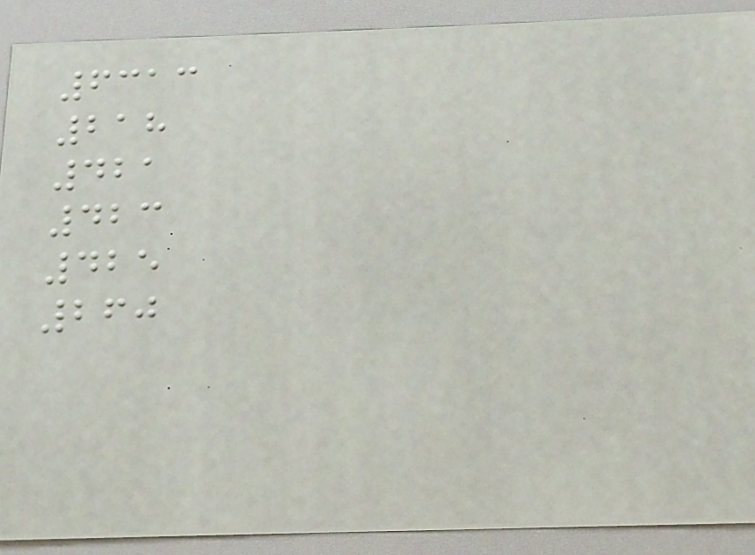6313
218
421
423
425
260
